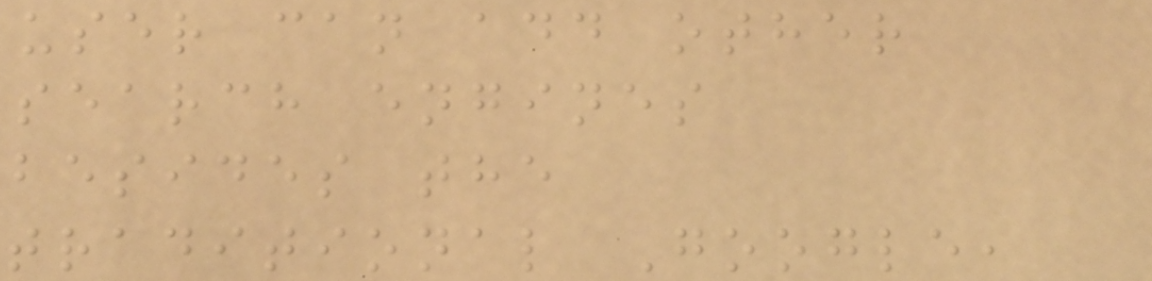user can add other
search engines
besides the
traditional Google,
